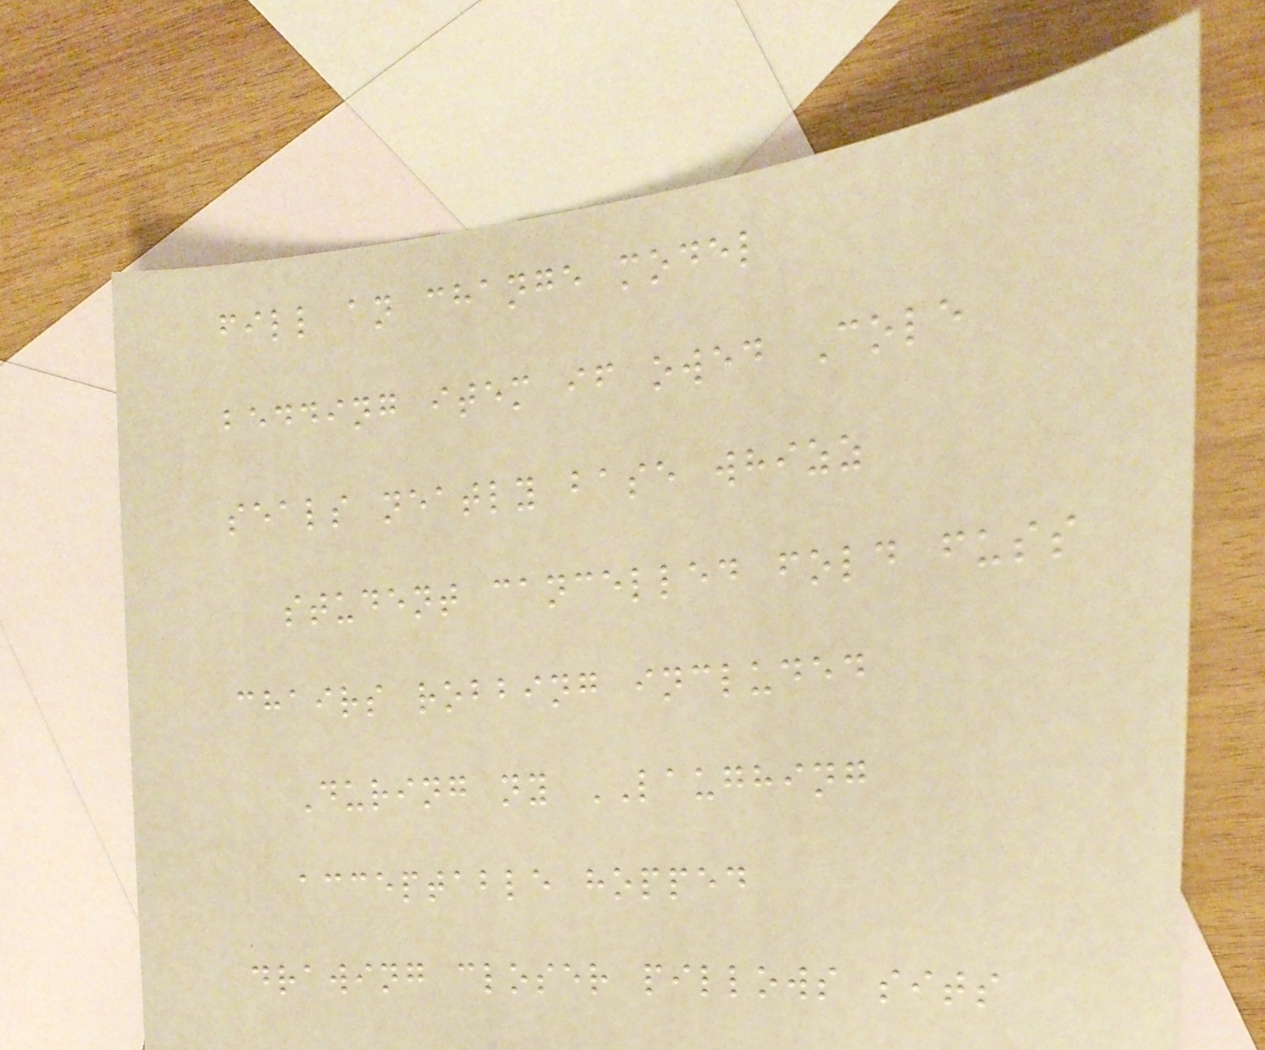fill an change model
bedding item if owed Cole
seals neatly base whizz
student cancelled fold fuss
chairs robbing included
During ny LAUGHING
acceptable hopped
drawing closer pillows sits
